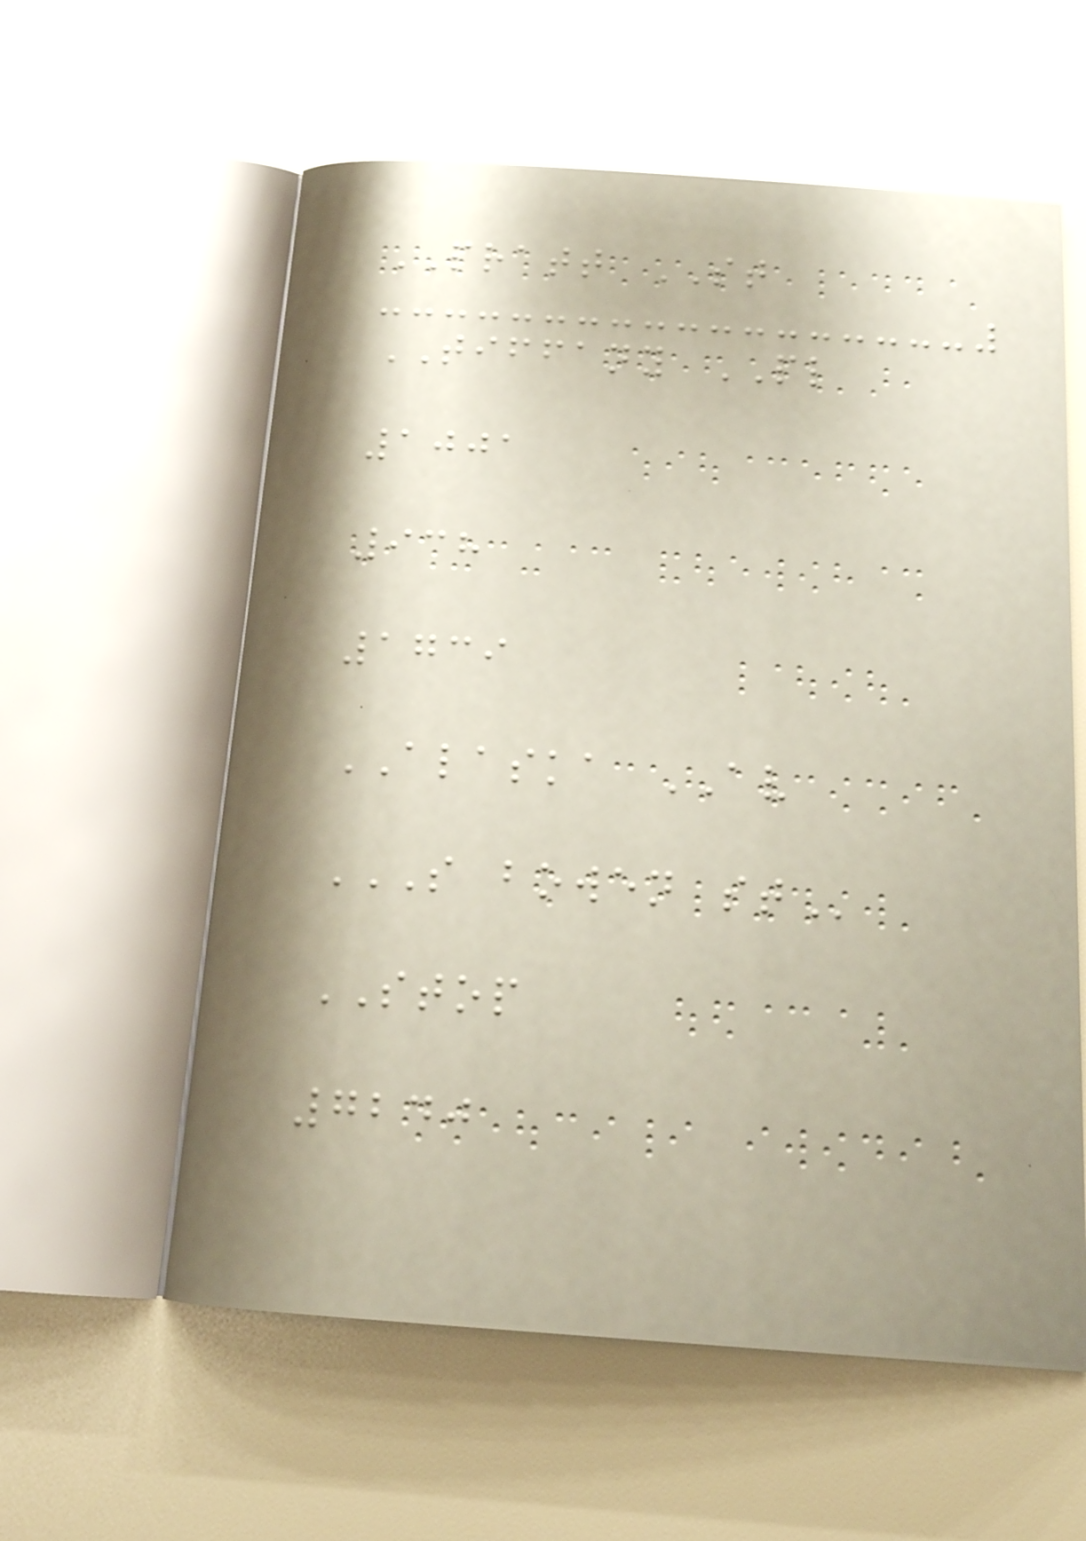PRATT ST
TIFFANY PL
1001
938
1739
ALASKA AV
S BOWEN ST
STOP
7240
